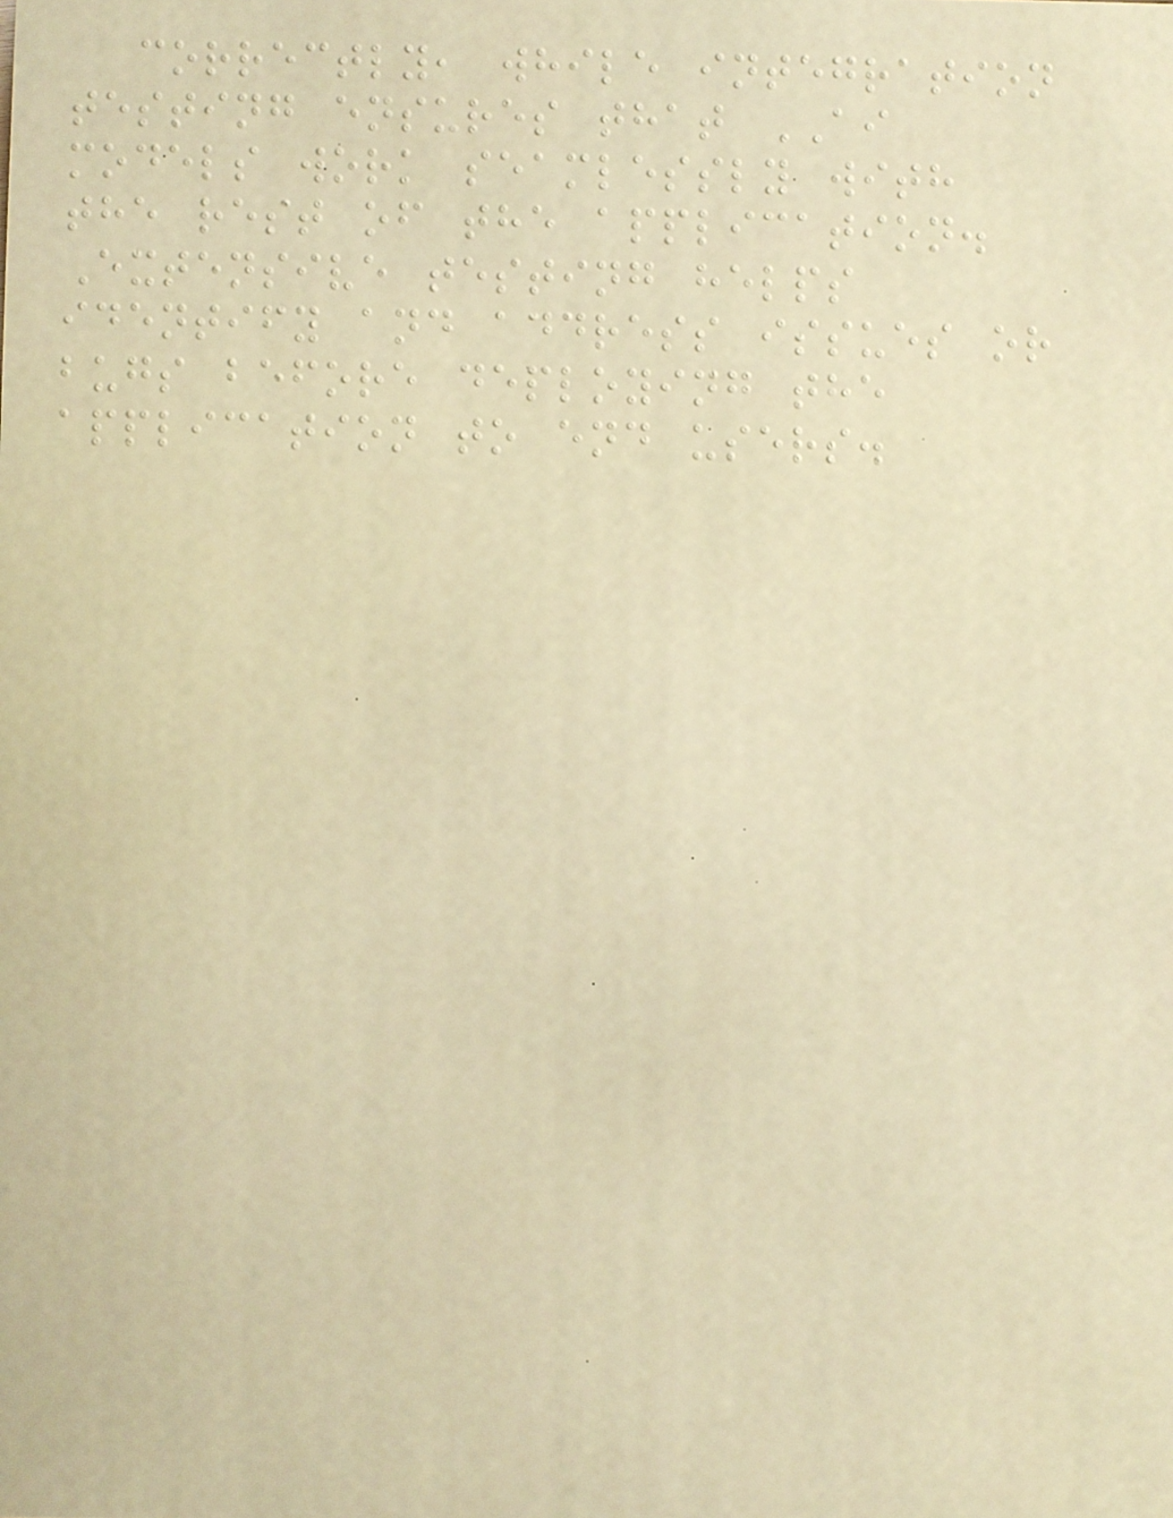correctly, while integration
testing ensures that AI
models work seamlessly with
the rest of the application.
Extensive testing helps
identify and address issues or
bugs before deploying the
application to end users.
